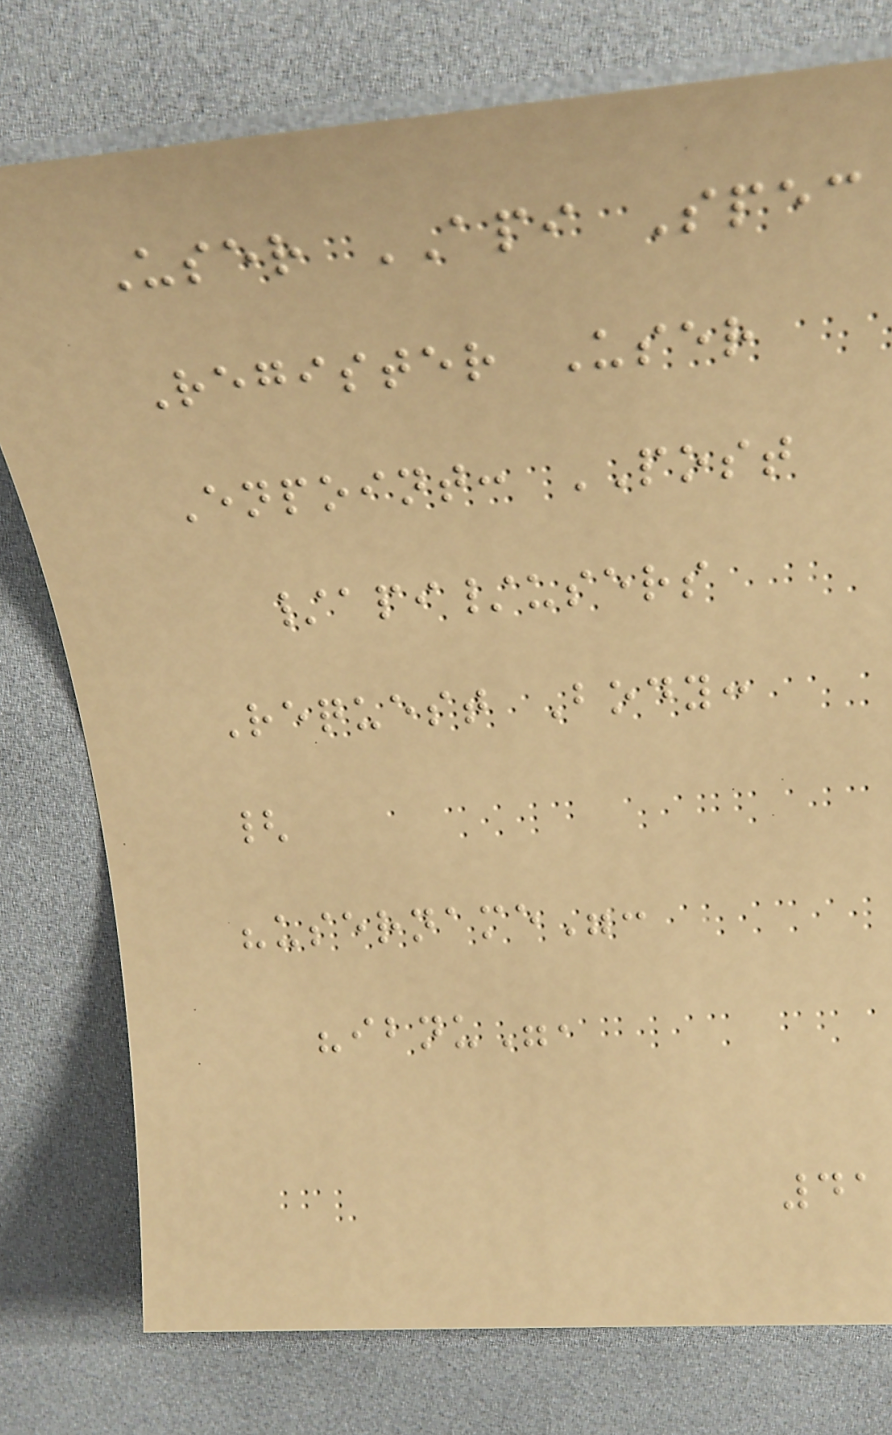User API Spec
Register User
Enpoint: POST
/api/users
Request Body:
{
"username":
"ibnu",
41
